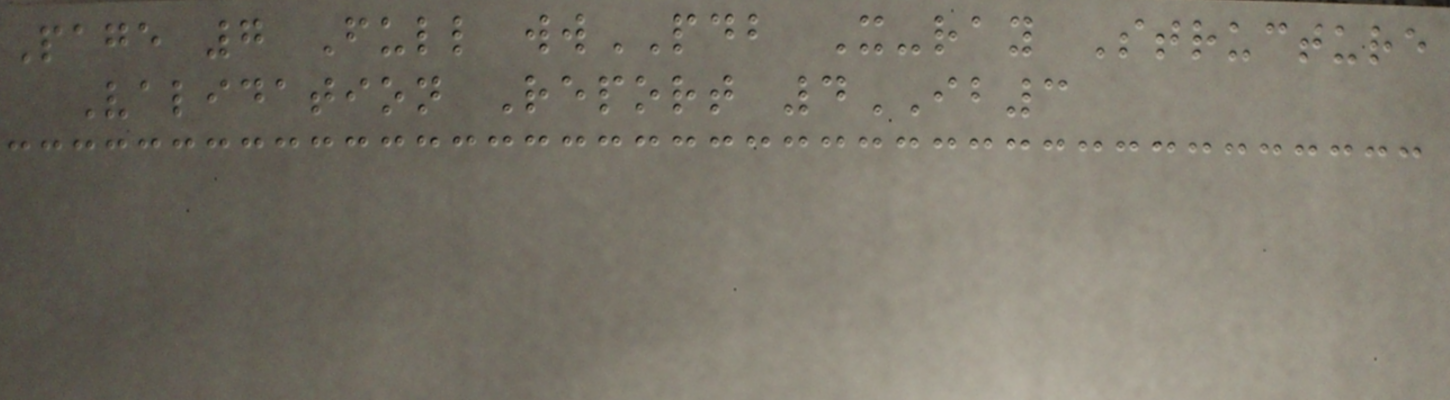Page 7 Full wwPDB X-ray Structure
Validation Report 4IB3
